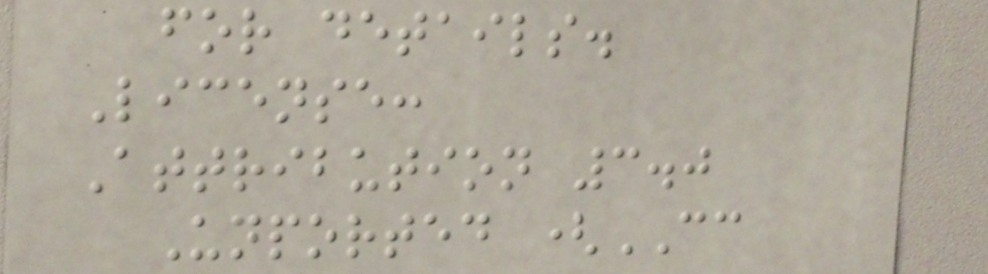for details.
License:
Attribution 3.0
Unported (CC
